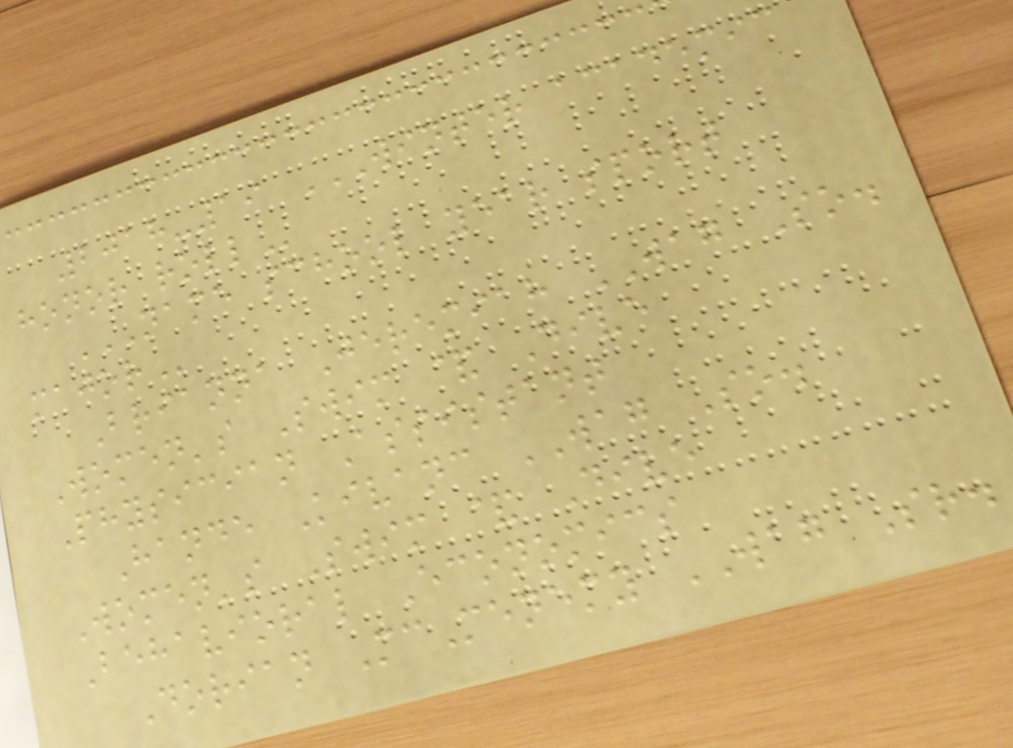2018-19 WINTER ACADEMIC
HONOR ROLL
NAME SCHOOL YEAR SPORT
MAJOR
Brianna Jeremiah WAG So.
Women's Swim & Dive
Physician Assistant
Hande Kivanc WAG So.
Women's Swim & Dive
Behavioral Economics
Dorian McMenemy WAG Sr.
